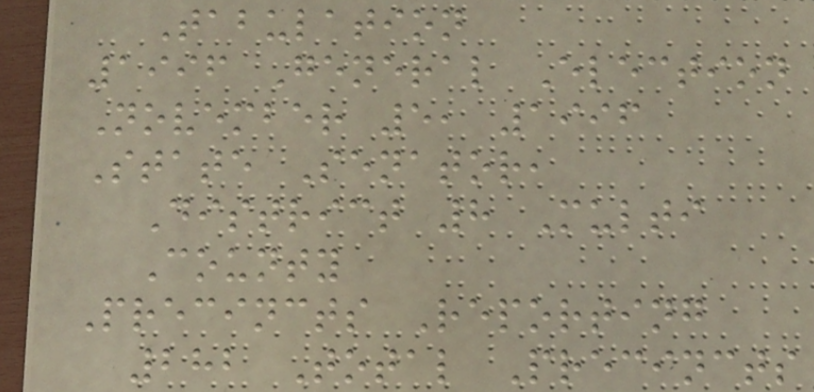Tabulation
1996 General Election
November 5, 1996
State Senator,
District 8 Multi
County
Precincts Reporting
282 Total Precincts
